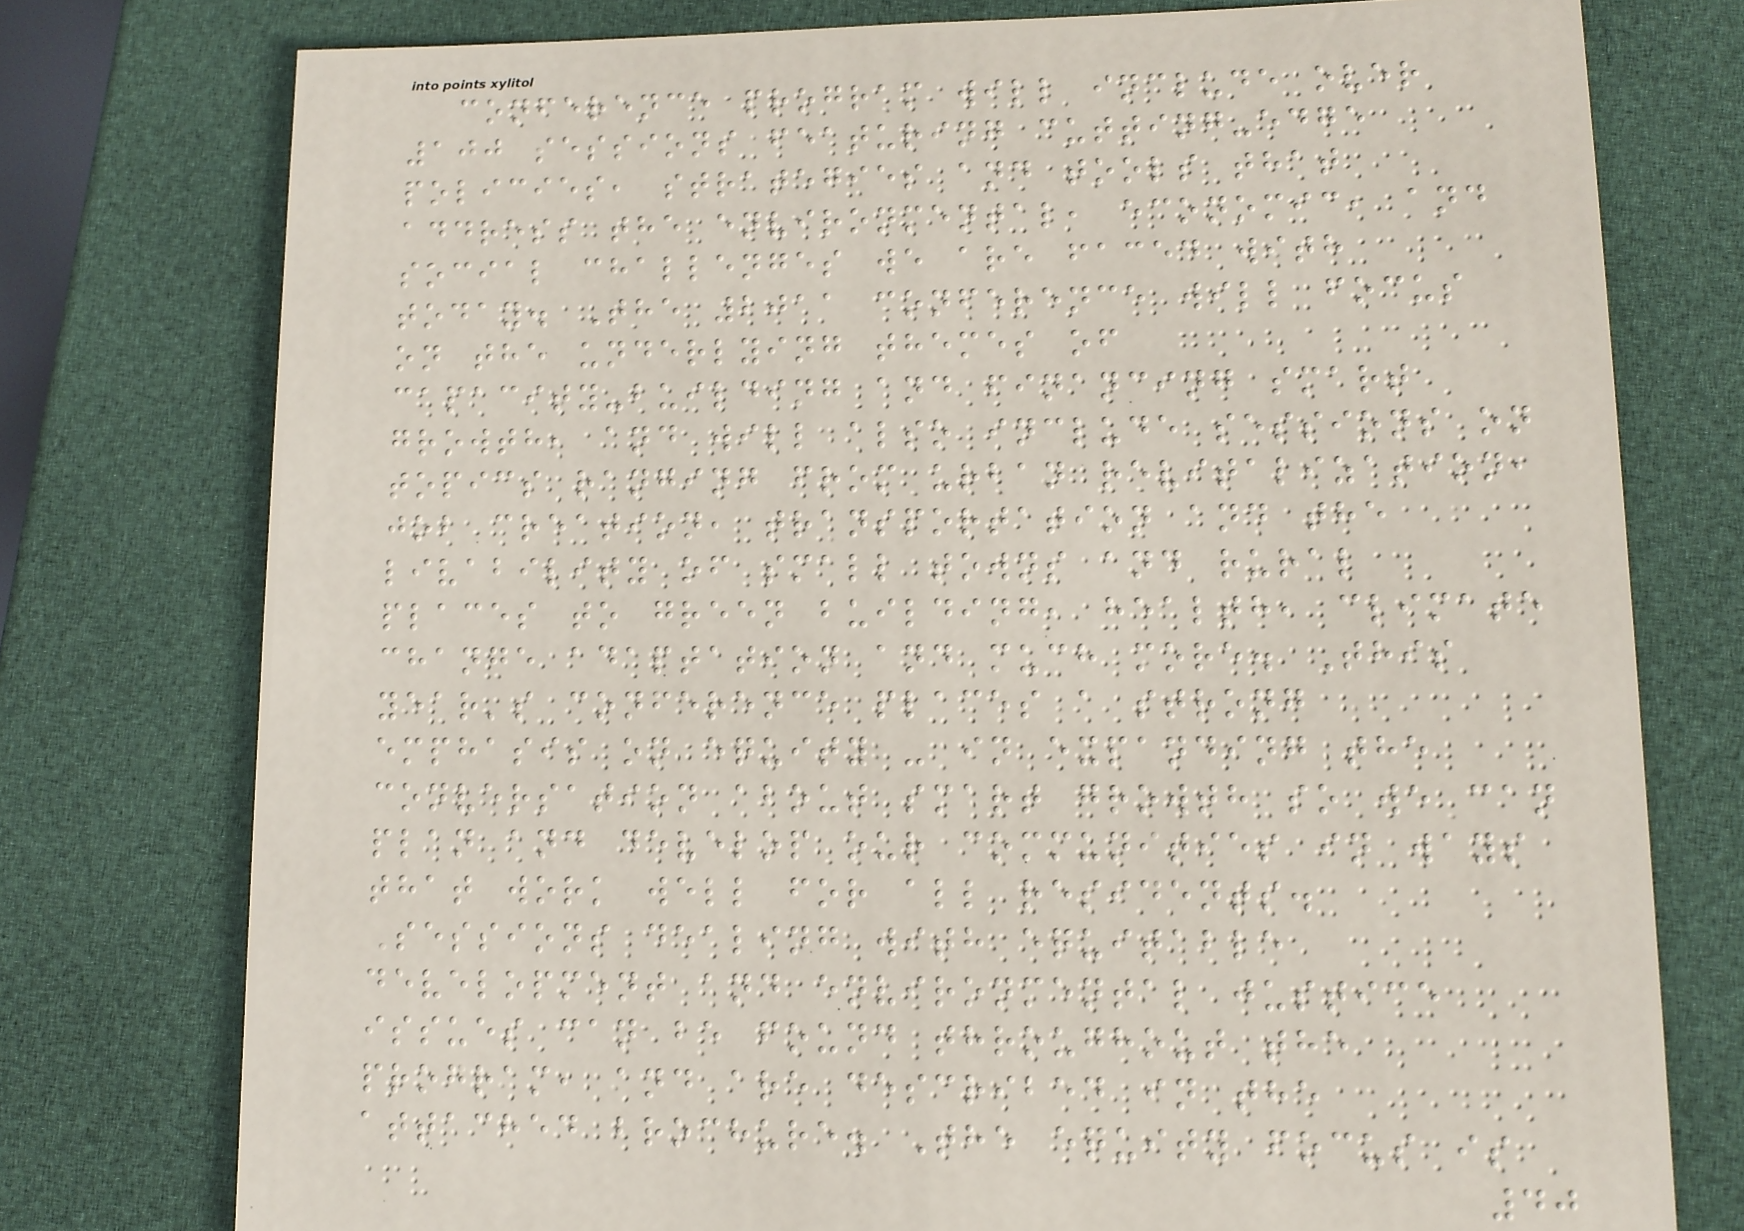conference program will include over
100 sessions featuring cutting-edge
policies, strategies and tools that
address the environmental, economic, and
social challenges we are faced with
today. The 2011 conference will focus
on the underlying themes of
capacity-building and financing smart
growth, and will also include sessions on
topics ranging from urban revitalization,
job creation, transportation and the
livability of small towns and rural
places to green building, health, climate
change adaptation and much more. This
year's conference places a strong
emphasis on equity - in expanding the
conversation about smart growth so we can
plan and develop our communities in ways
that work well for all residents.
Sessions dealing with equitable
development and environmental justice
issues can be found throughout the
program, and are described in the
attached brochure. The equity focus is
40
